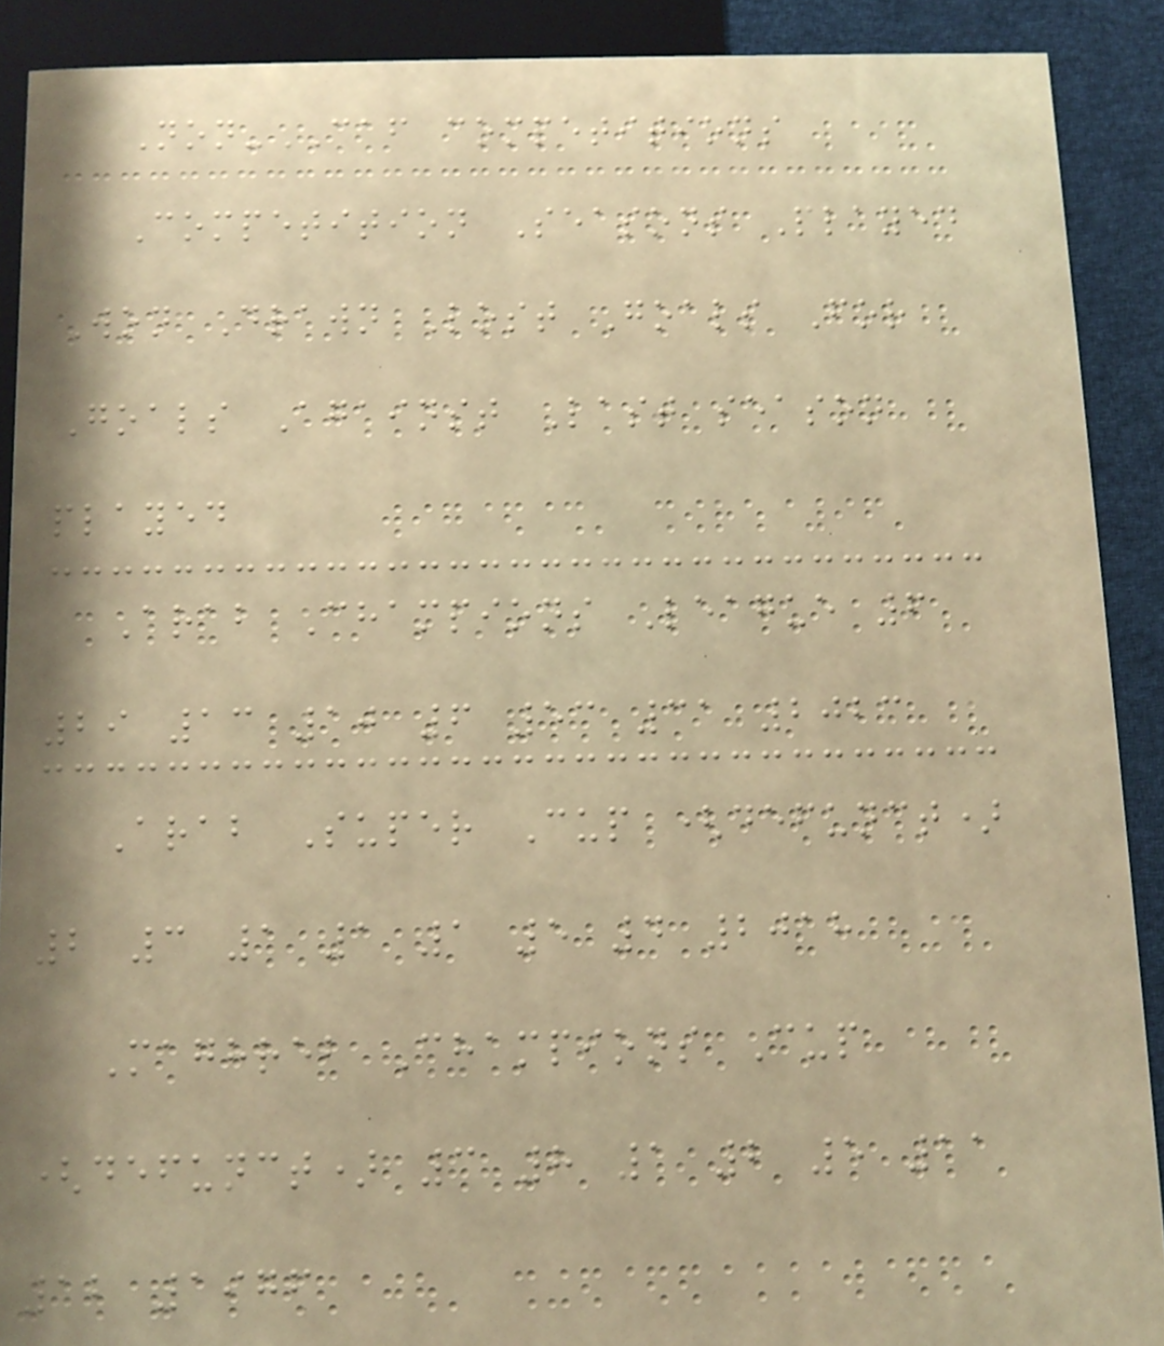Non-CAF competitions
Competition Seasons Played
Won Drawn Lost Goals For
Goals Against Last season
played
Arab Champions League 6
29 13 10 6 53 31 2023
Arab Super Cup (defunct)
2 3 1 1 1 5 4 2018
Maghreb Champions Cup
(defunct) 3 8 1 2 5 11
12 1976
